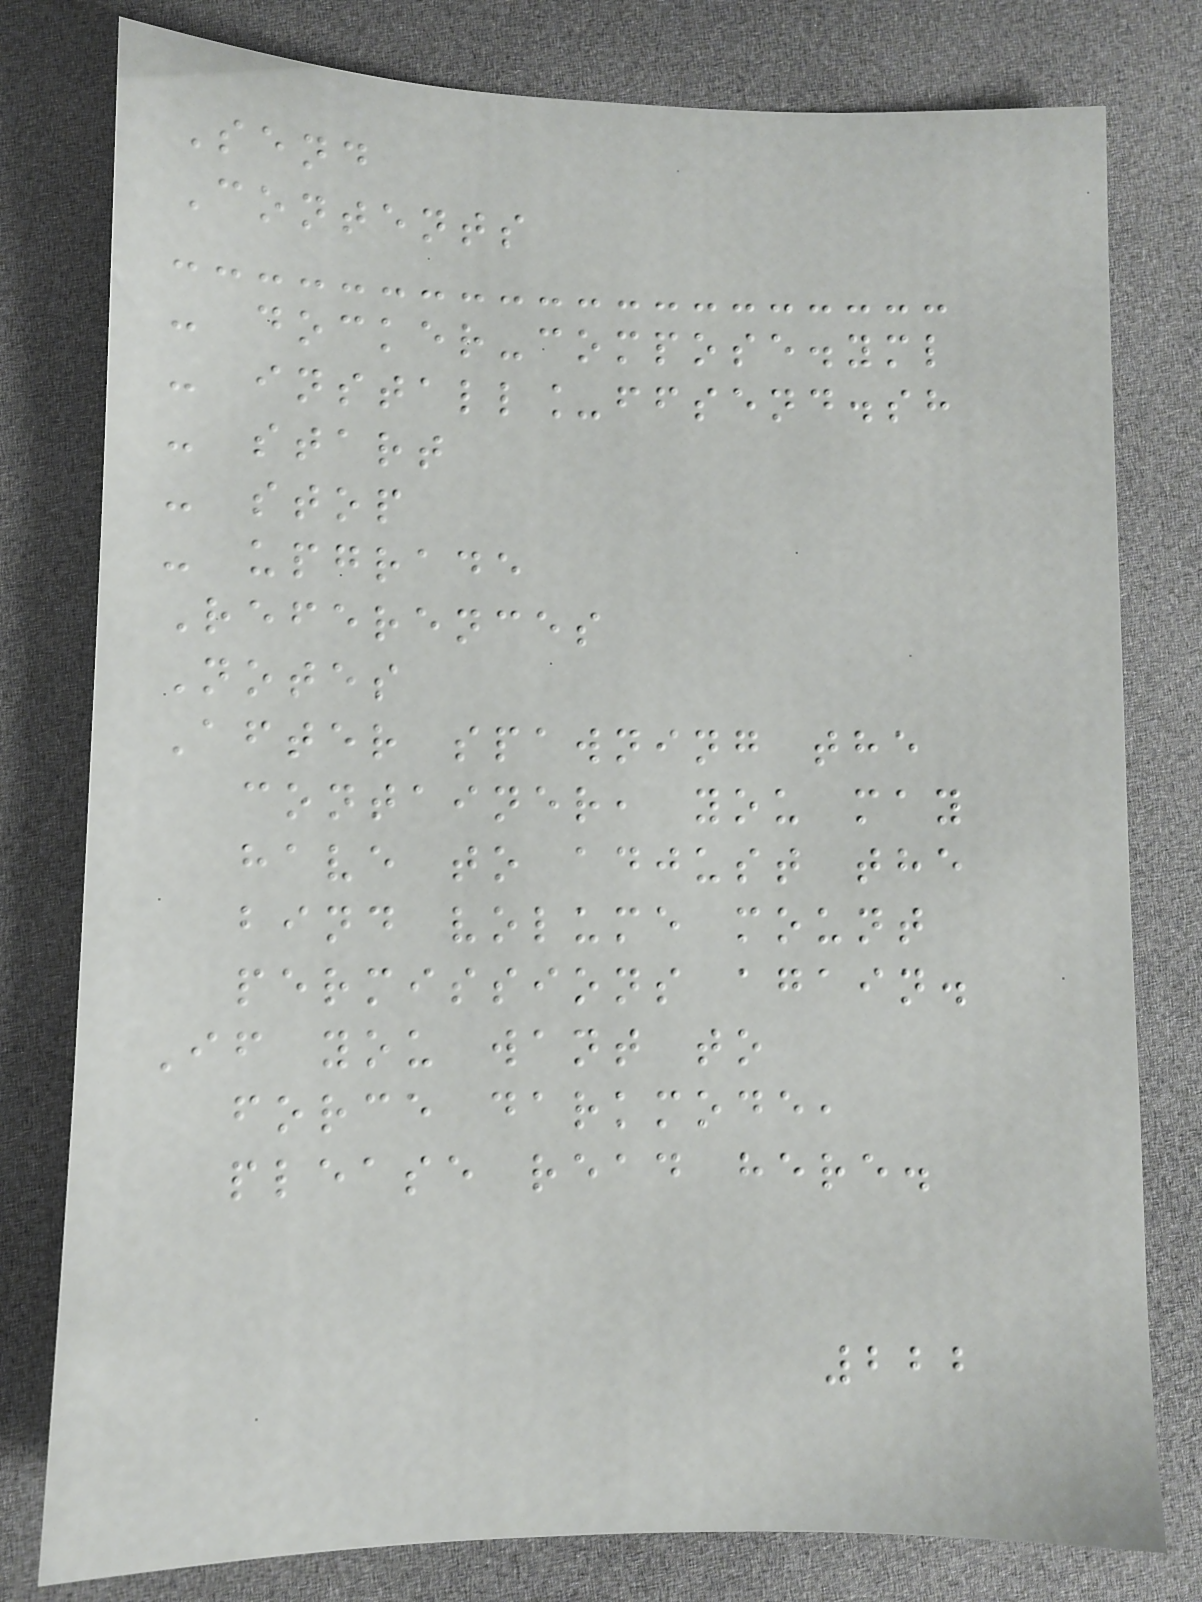Send
Contents
- docker-compose.yml
- install_ffsend.sh
- start
- stop
- upgrade
References
Notes
After spawning the
container, you may
have to adjust the
bind volume mount
permissions again.
If you want to
force darkmode,
please read here.
222
